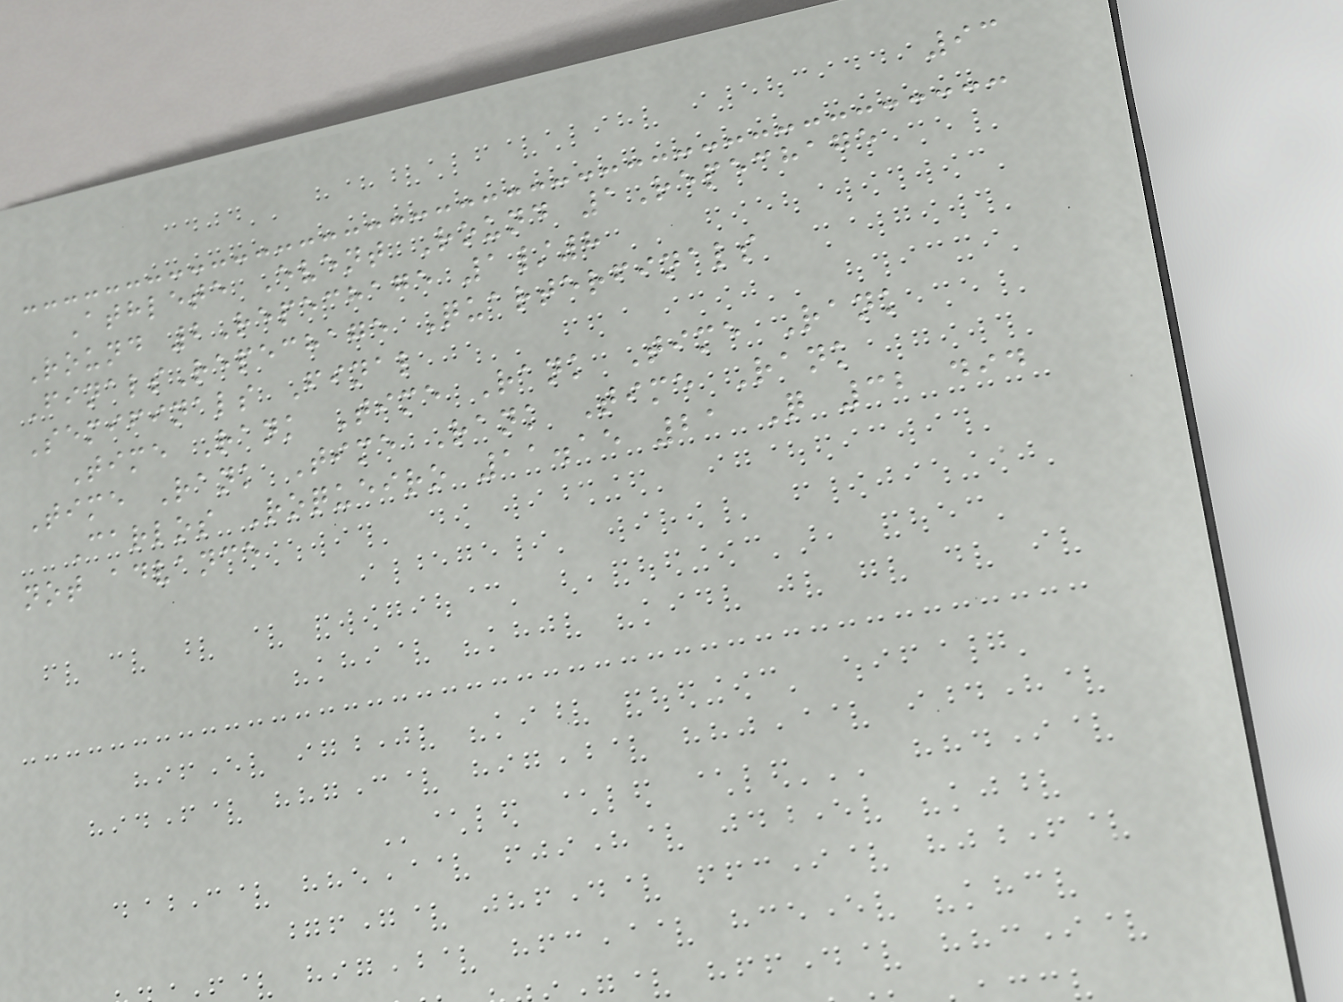93
Athlete Event Round 1Repechage
Round 2Repechage 1/8
FinalsRepechage Quarterfinals
Semifinals Final
Time Rank Time Rank Time Rank
Time Rank Time Rank Time Rank
Carlos Roqueiro 11.15 21 Q 32 did
not advance
